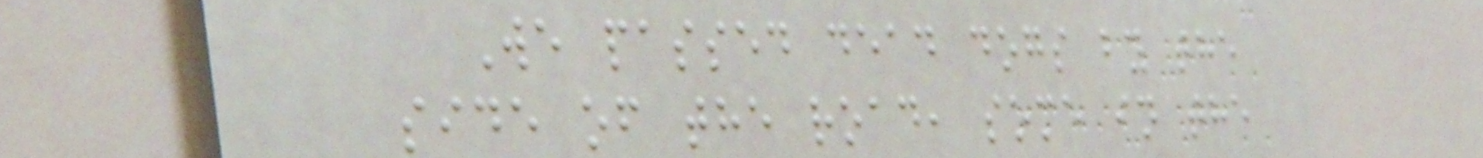We passed dead dogs by the
side of the road, some in the
